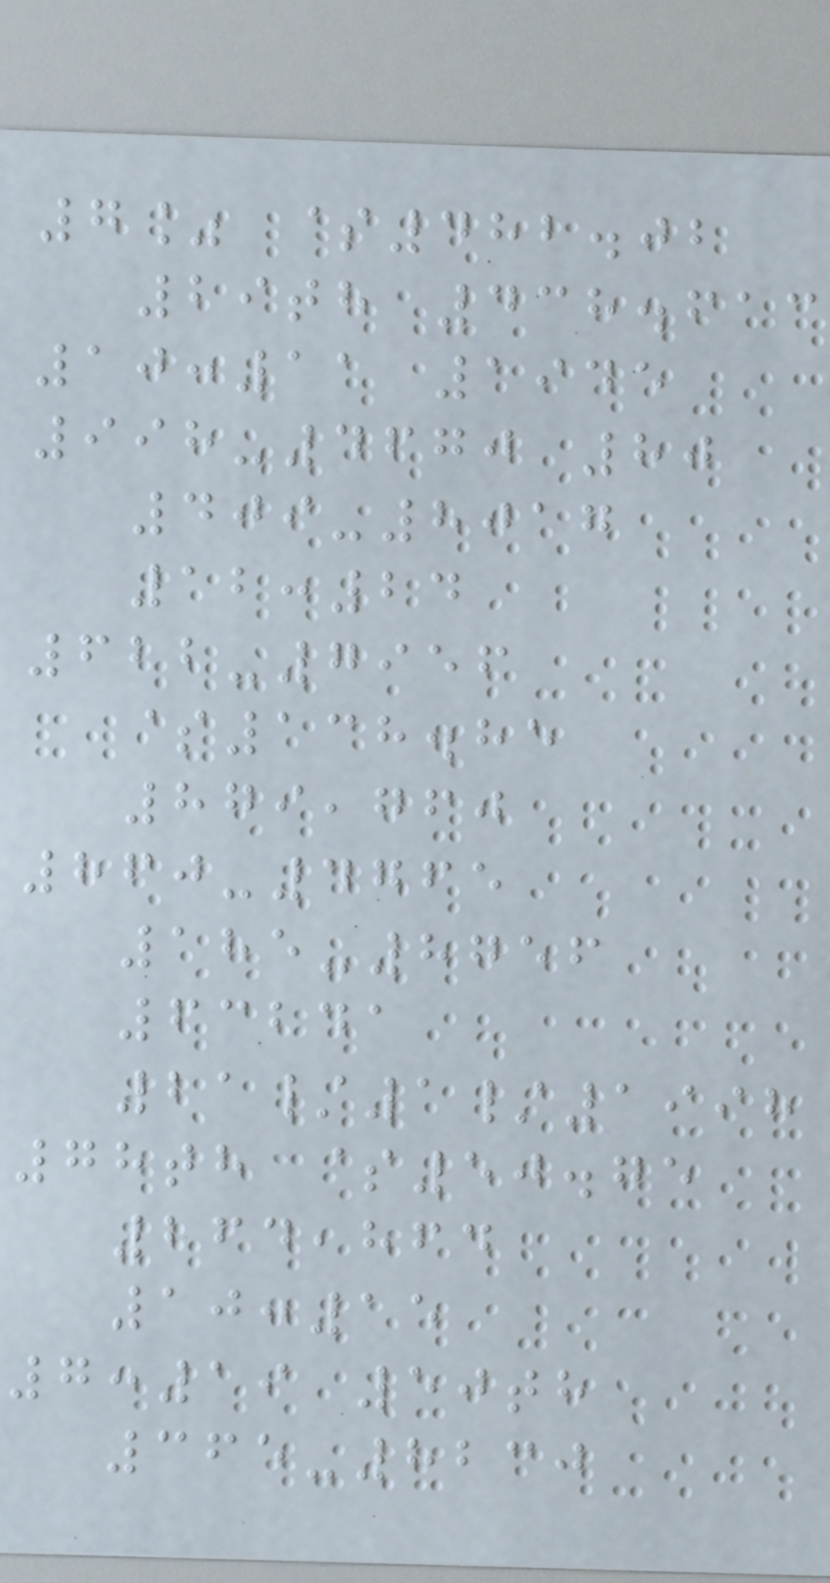7% $482.02
29th 438.613
10:11 1945
998-4670 80
409-8017
12:24
622-7956
$138.85
879,760
860-4765
185-8756
63241
21/1/1998
78th $50.75
264,864
10:15
7:19 50th
365-8230
